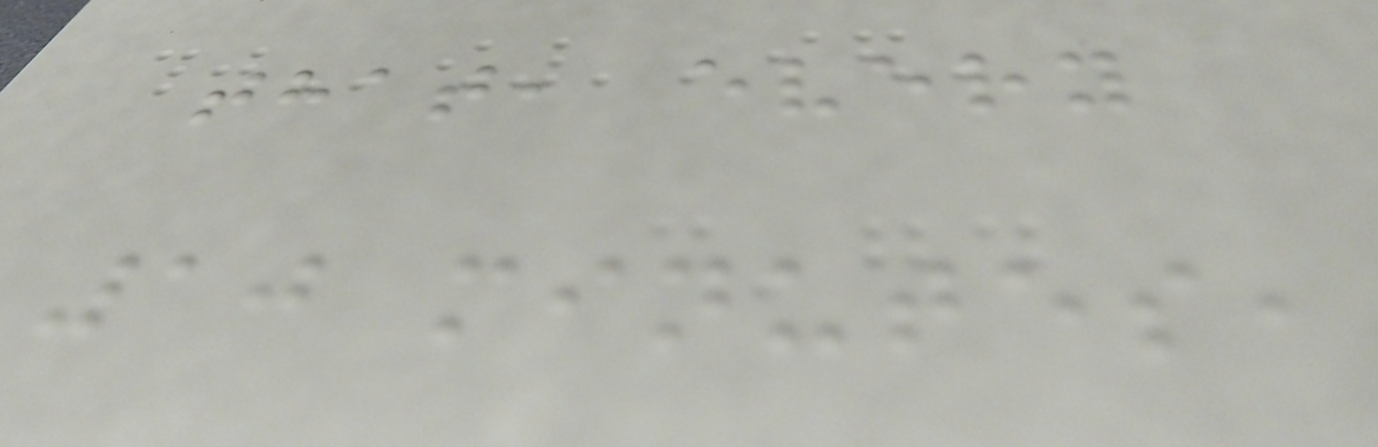that, every
10 minutes,
